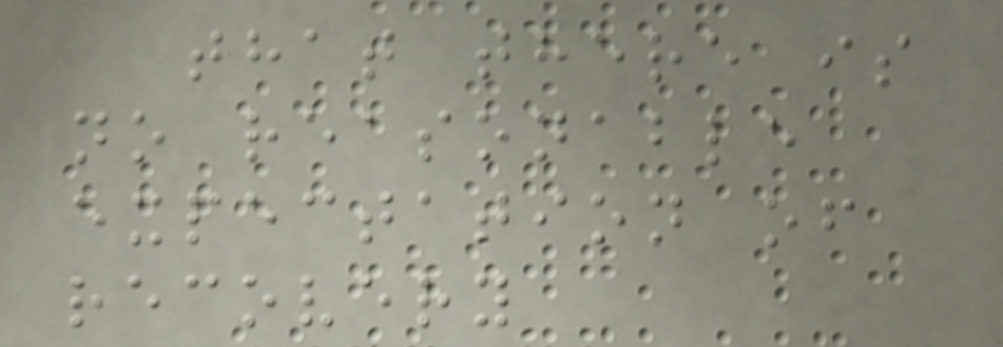that there is
no reasonable
expectation of
recovery
